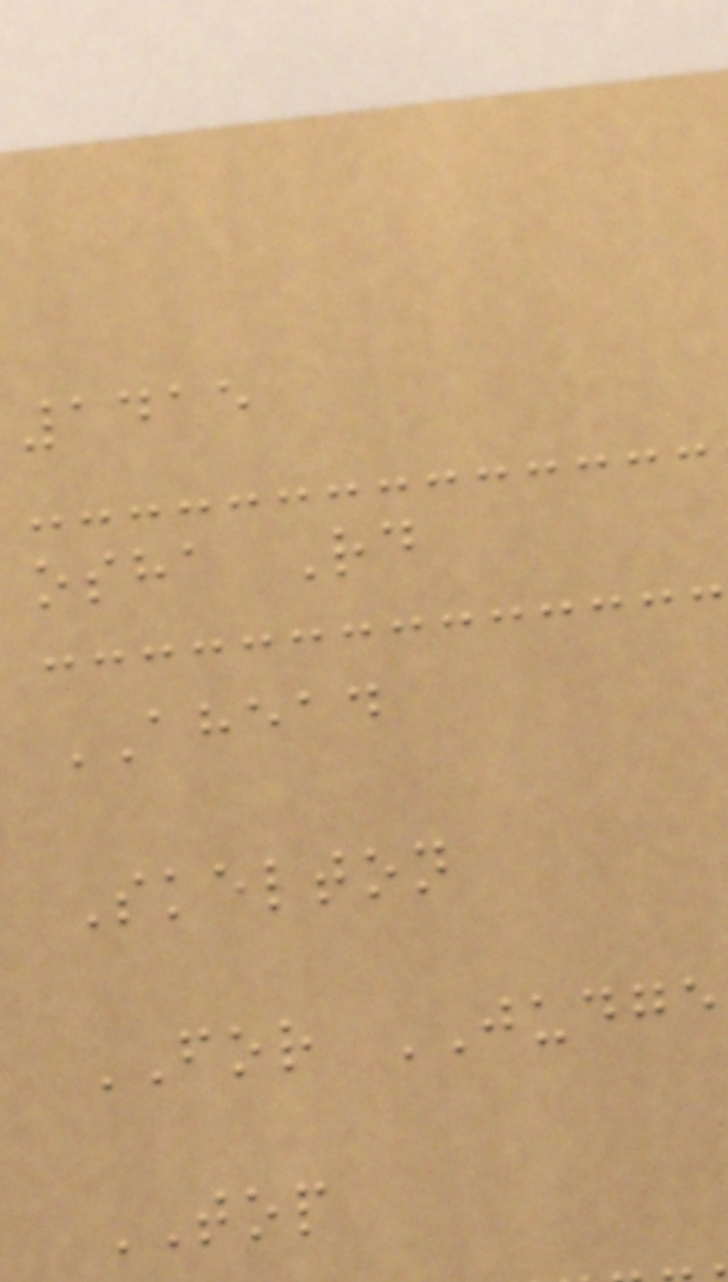1415
osha Rd
AHEAD
Skelton
FOR JUDGE
TOP
